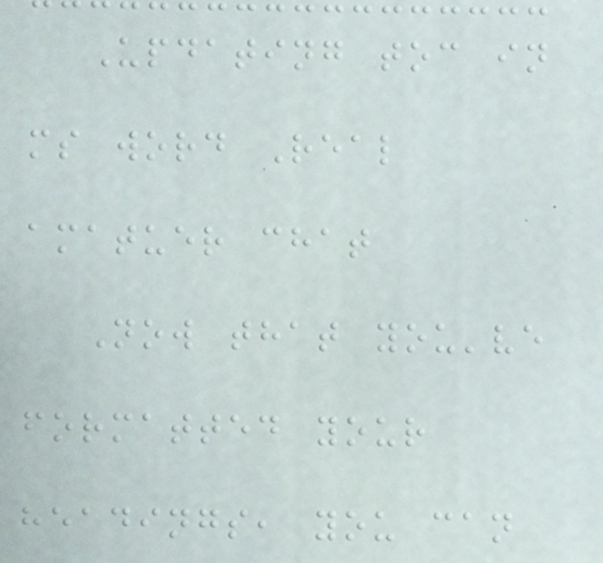Updating toc in
ms word Real
amatuer chat
Now that you've
formatted your
headings, you can
